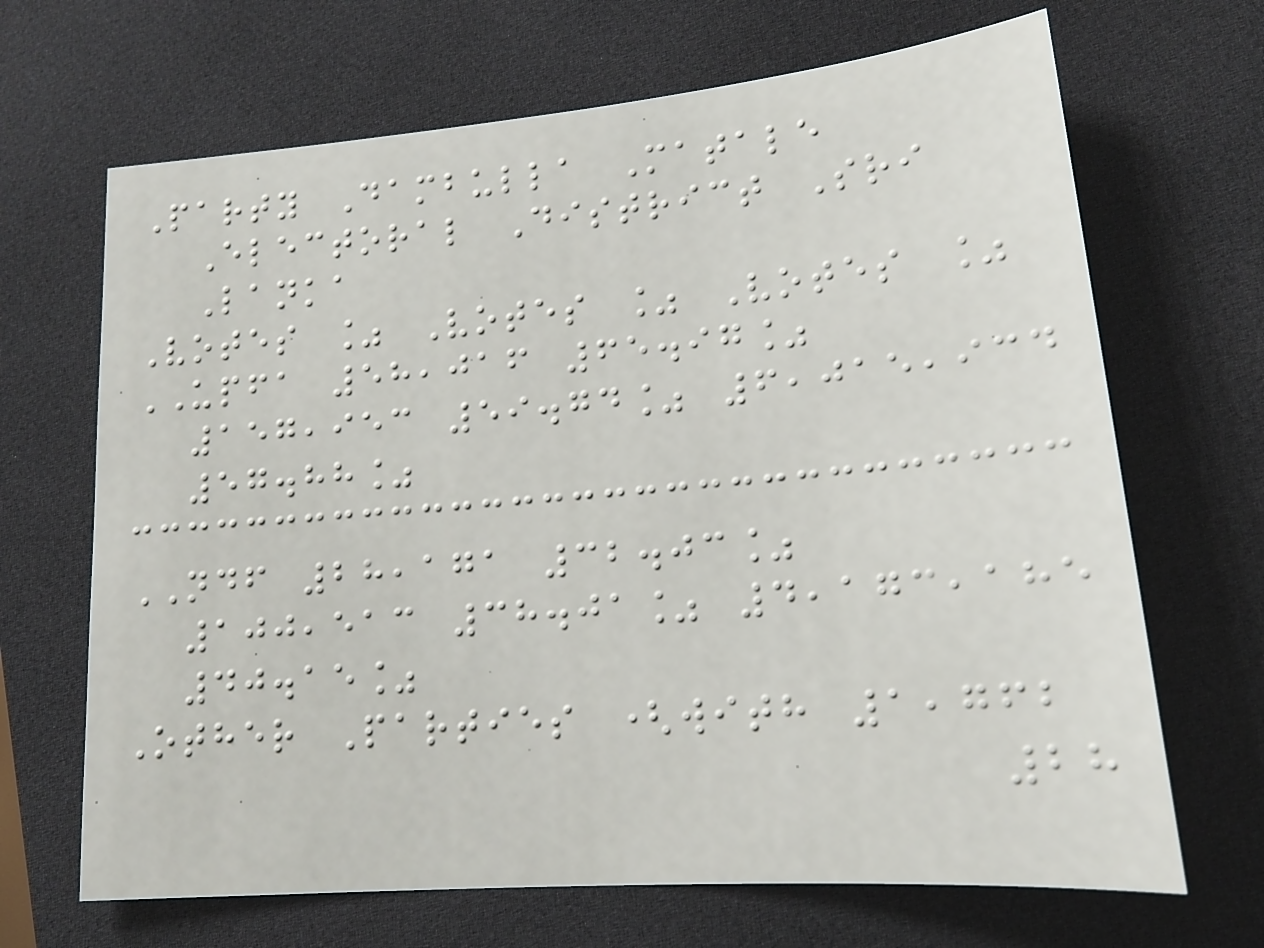Party Dambulla Matale
Electoral District Sri
Lanka
Votes % Votes % Votes %
UPFA 58,016 65.97%
157,953 59.74% 6,015,934
57.88%
NDF 28,171 32.03%
100,513 38.01% 4,173,185
40.15%
Other Parties (with 1,762
28
